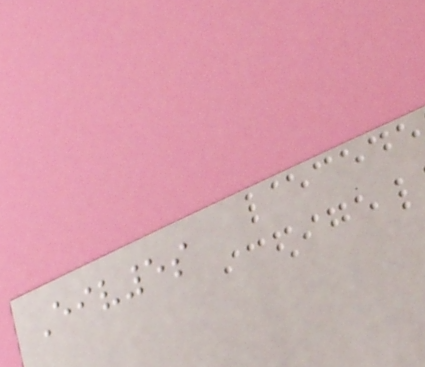Eiv5s
